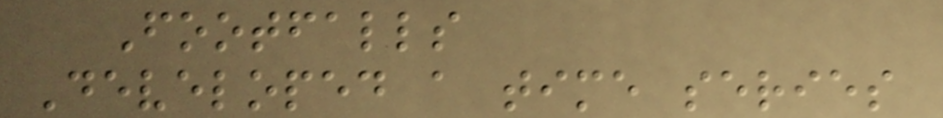Footfalls
Developed a time series
